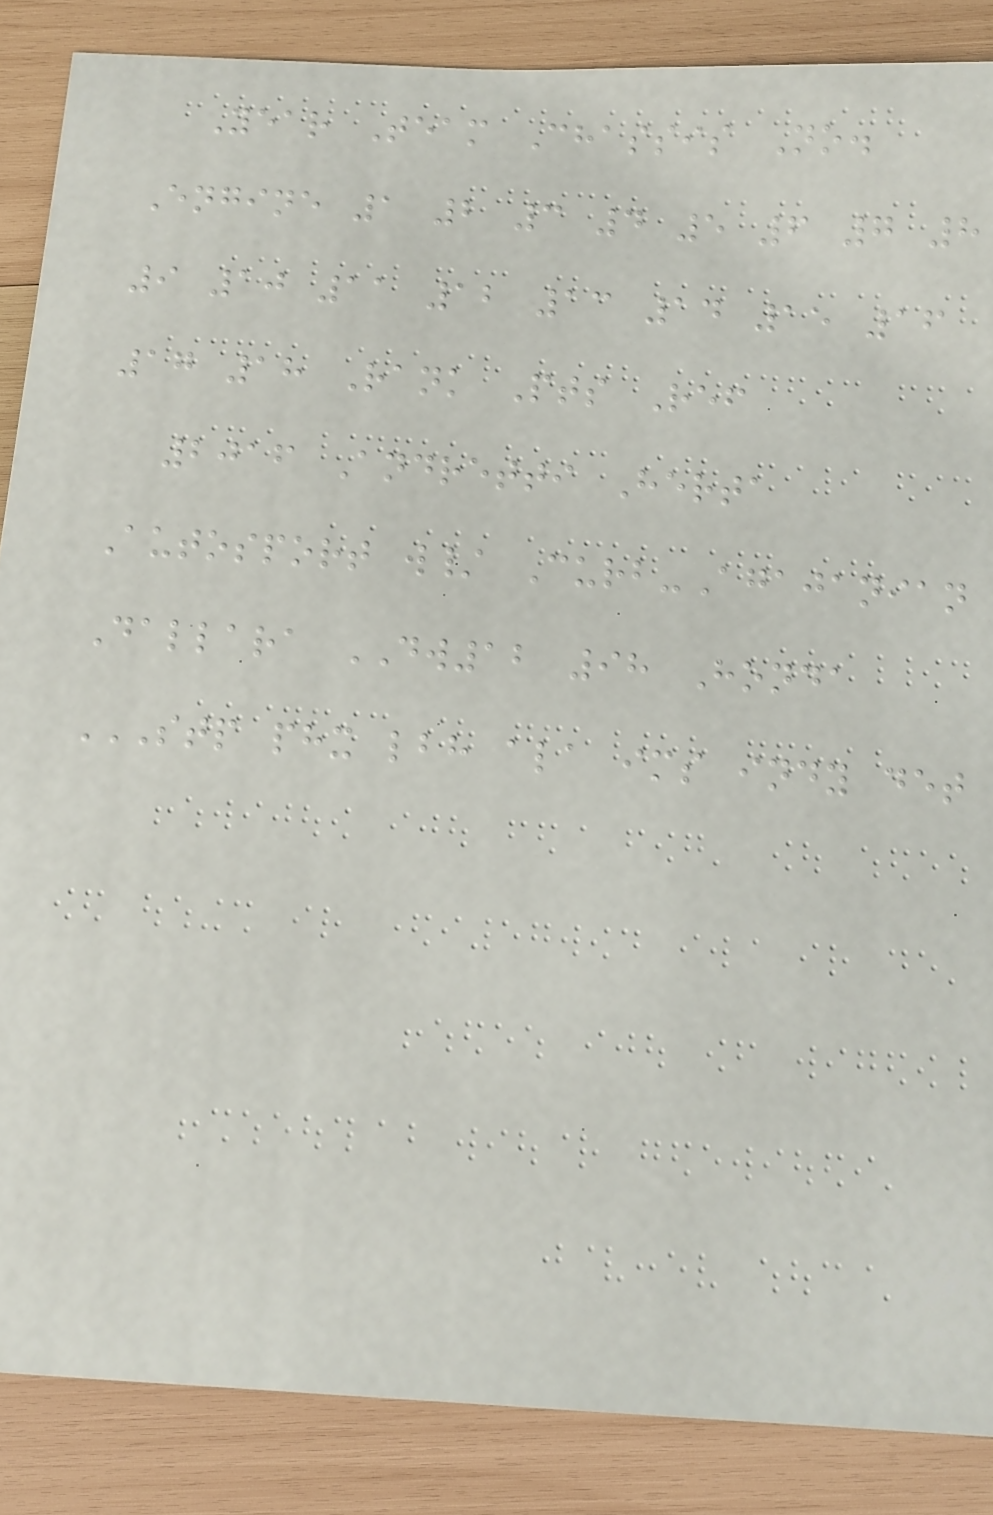Year Team Chassis No.
Engine 1 2 3 4 5 6 7 8
9 10 11 12 13 14 15 16
17 18 Rank Pts Ref
2016 Andretti Herta
Autosport w/ Curb-Agajanian
Dallara DW12 98 Honda
STP PHX LBH ALA IMS INDY DET
